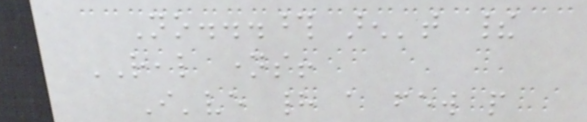No...those aren't their
REAL names!
I've had a few people
